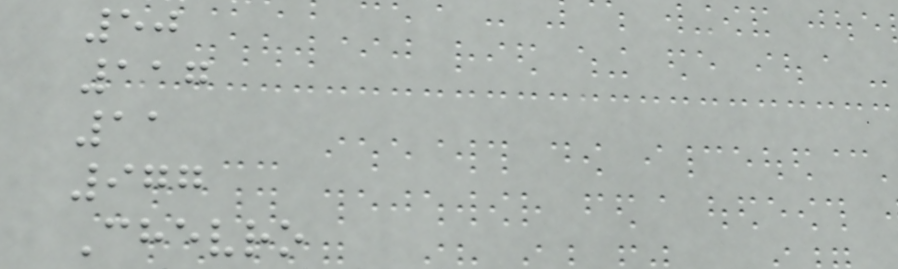50
117
11
977
Chevro
